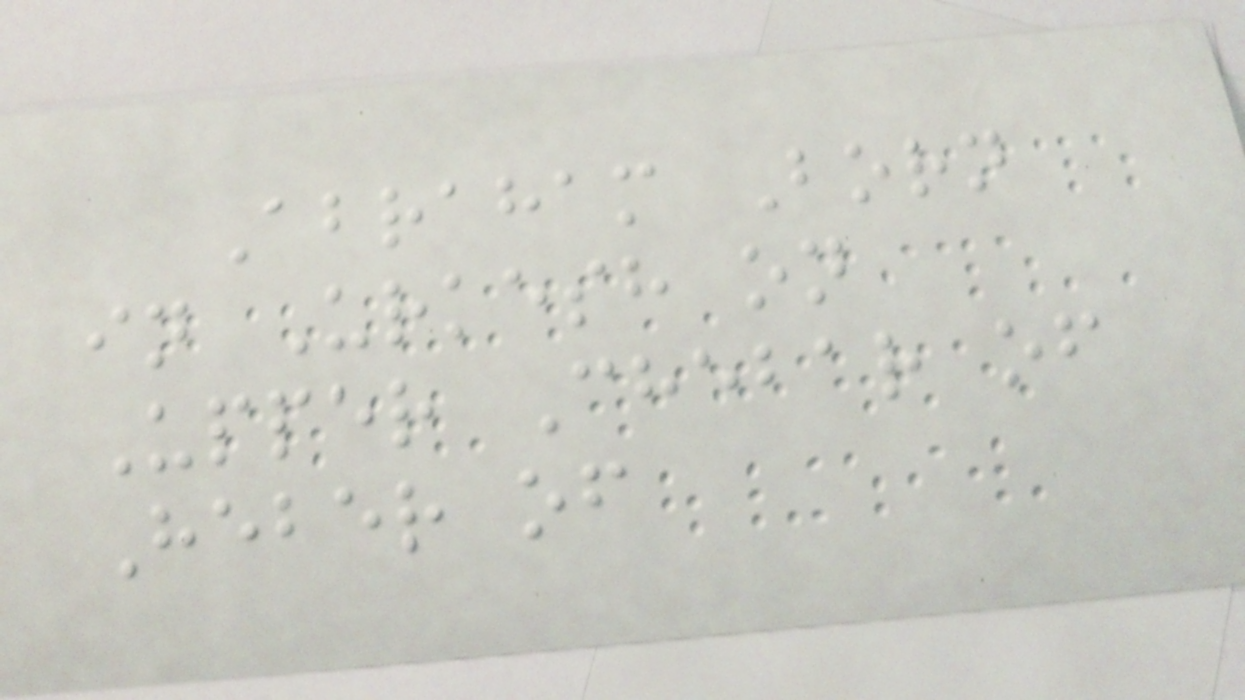Abraham Born
in Urkesh on
Upper Chebar of
Heber of
